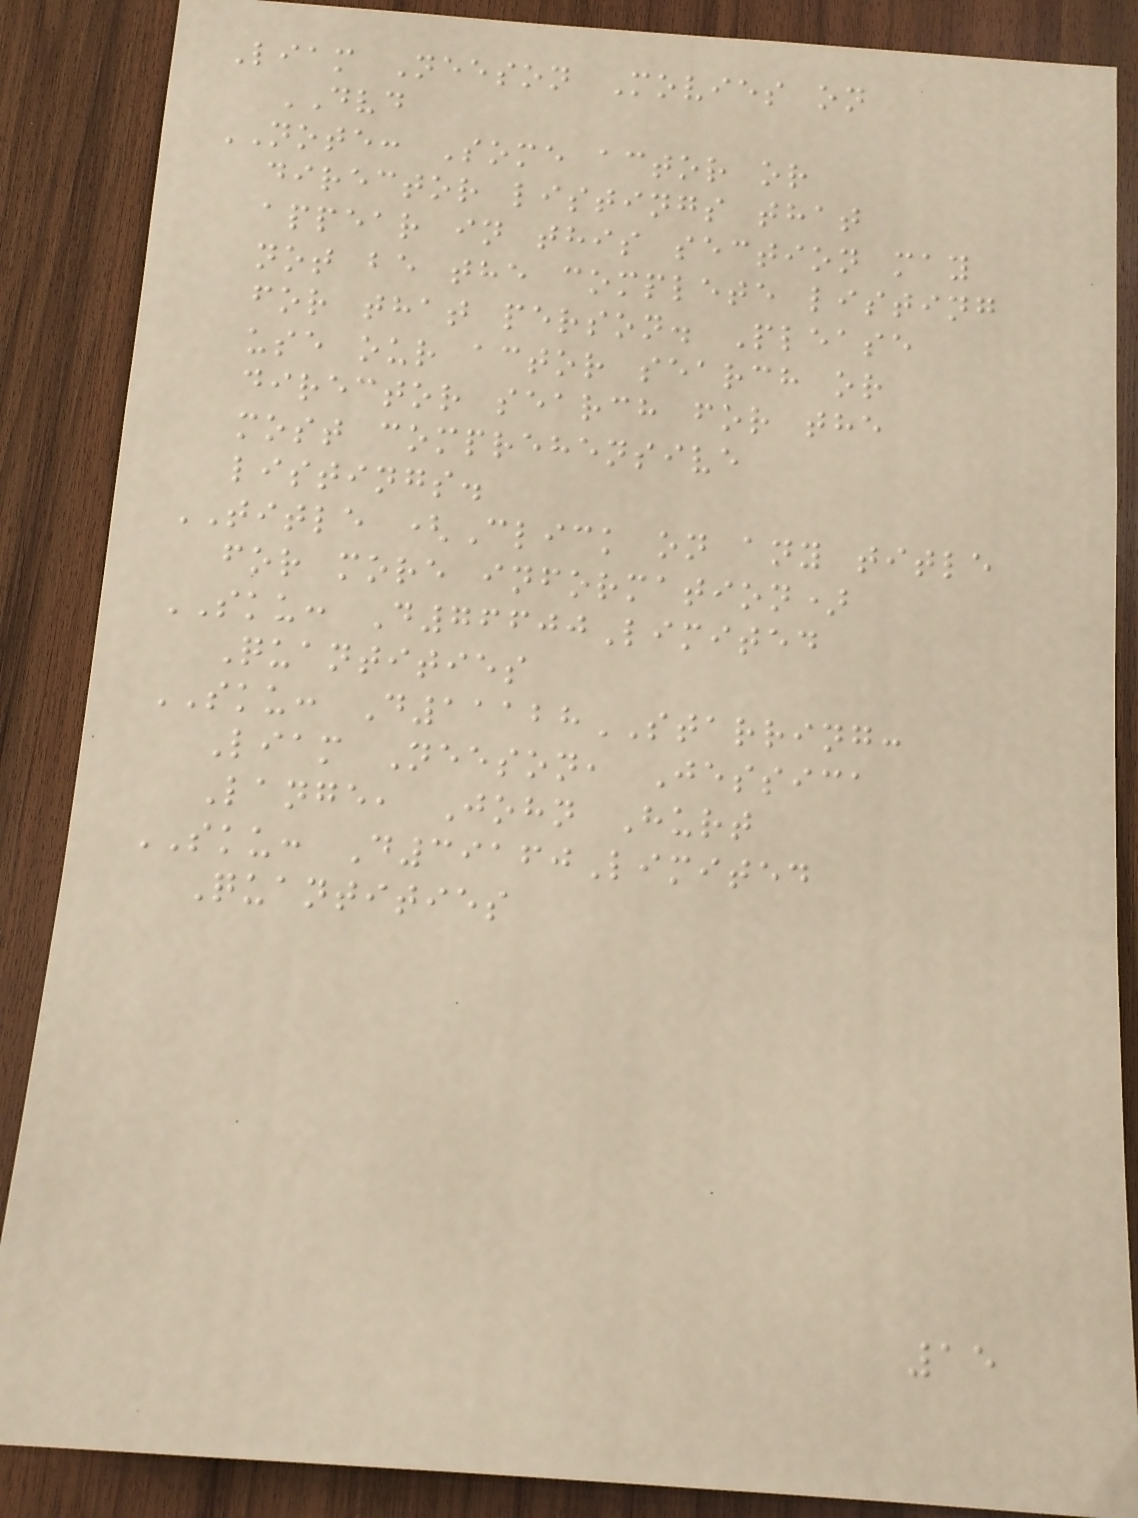Liam Neeson Movies on
DVD
NOTE: Some actor or
director listings that
appear in this section may
not be the complete listing
for that person. Please
use our actor search or
director search for the
most comprehensive
listings.
TITLE (Click on any title
for more information)
SKU: D76600Limited
Quantities
SKU: D11128STARRING:
Liam Neeson, Jessica
Lange, John Hurt
SKU: D39160Limited
Quantities
15
